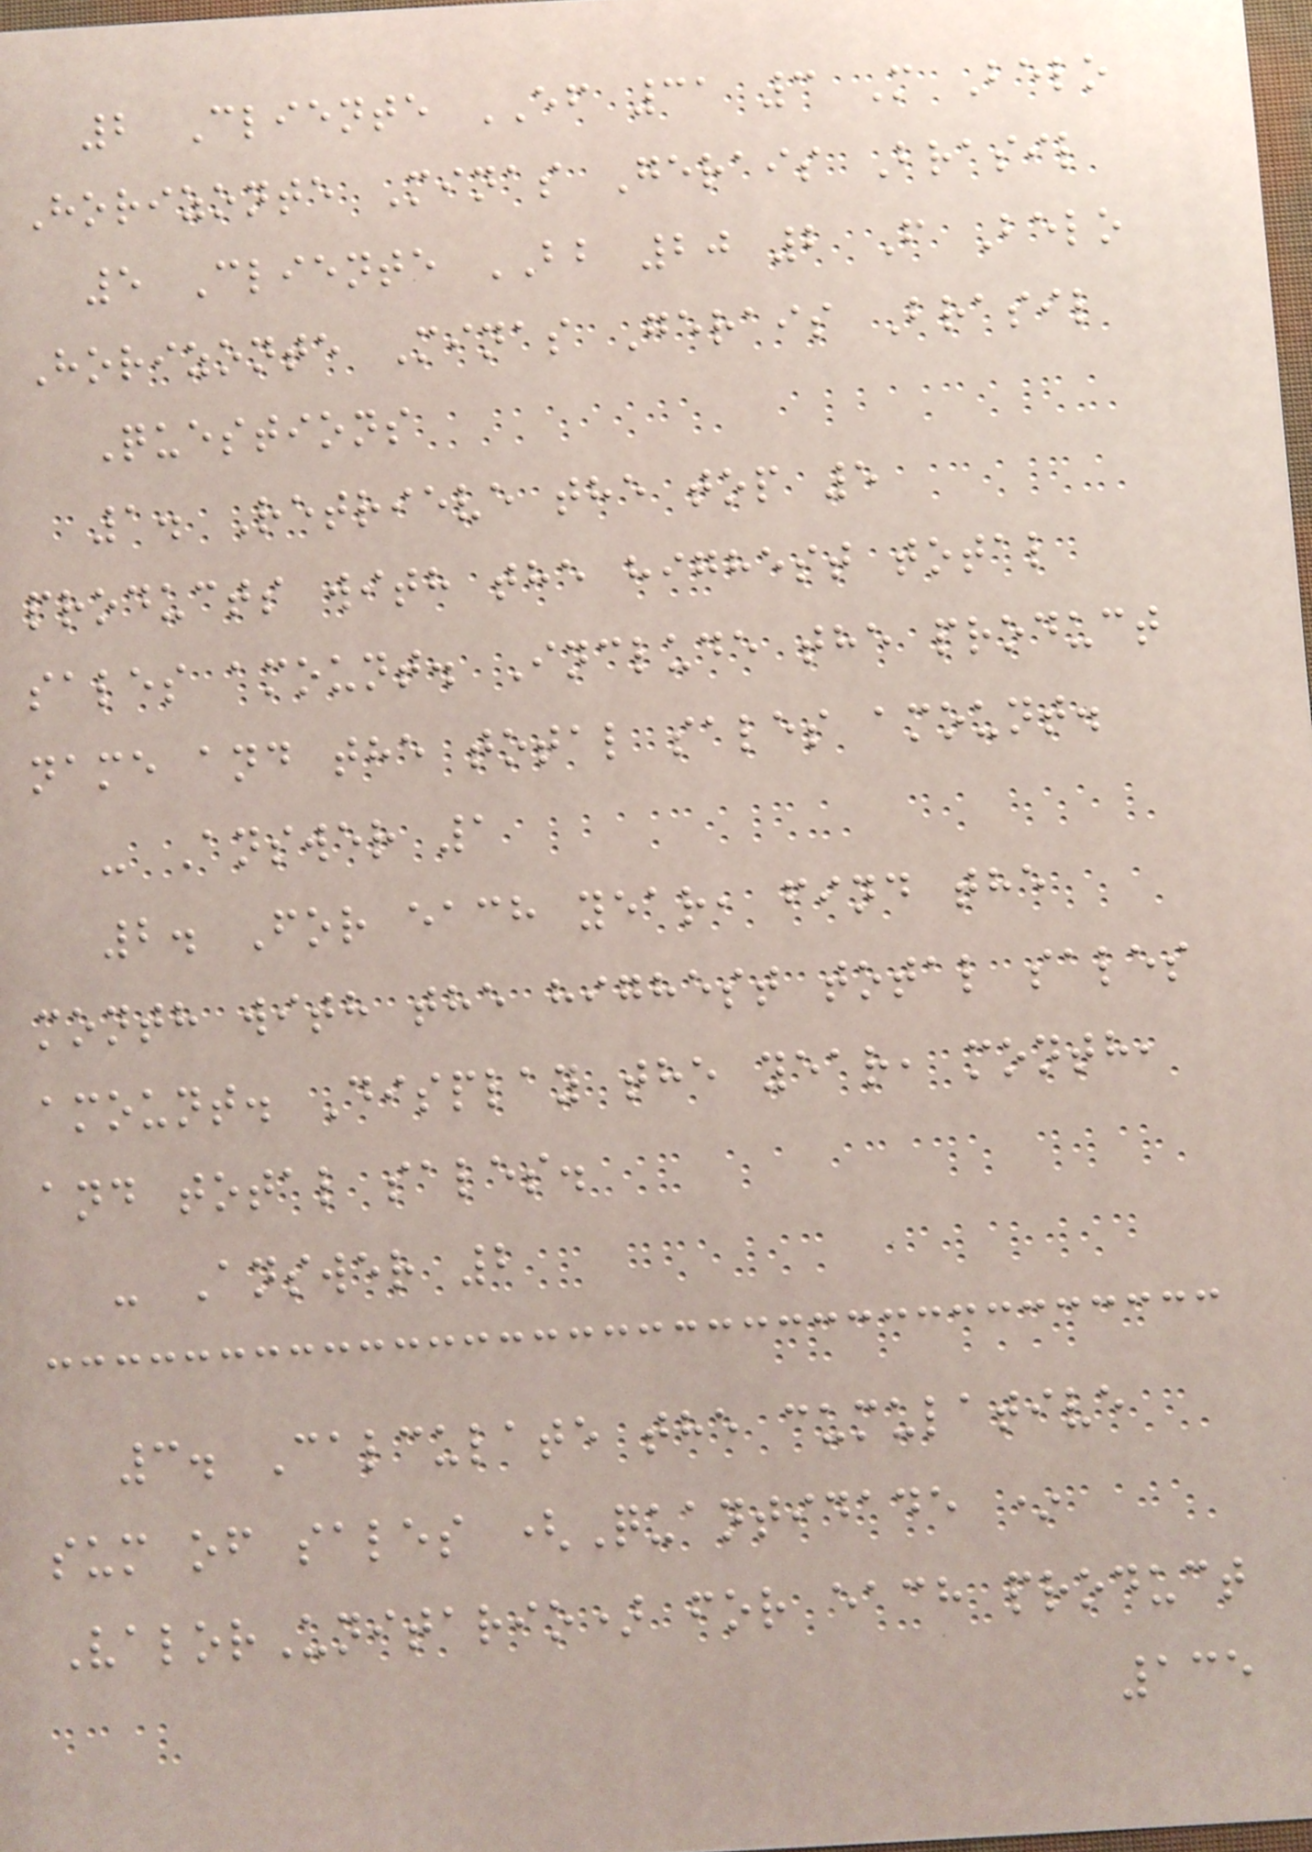2 Cliente EF 31 3 M Belo
Horizonte Minas Gerais Brasil
5 Cliente BB 20 2 F Belo
Horizonte Minas Gerais Brasil
Questions
1. Retrieve the top 5
products with the highest total
sales amount. Include the product
name and the total sales amount.
- Answer 1
2. For each year, find the
month with the highest total sales
amount. Display the year, month,
and total sales.
- Answer 2
3. Calculate the cumulative
sum of sales (Quantidade *
ValorUnitario) for each product
135
